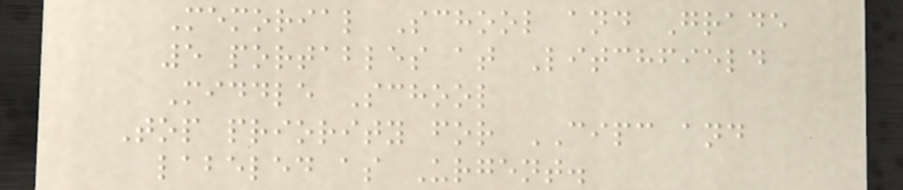Memorial School and Grade
5 portables at Litchfield
Middle School
Top priority for CIPC and
labeled as Urgent.
